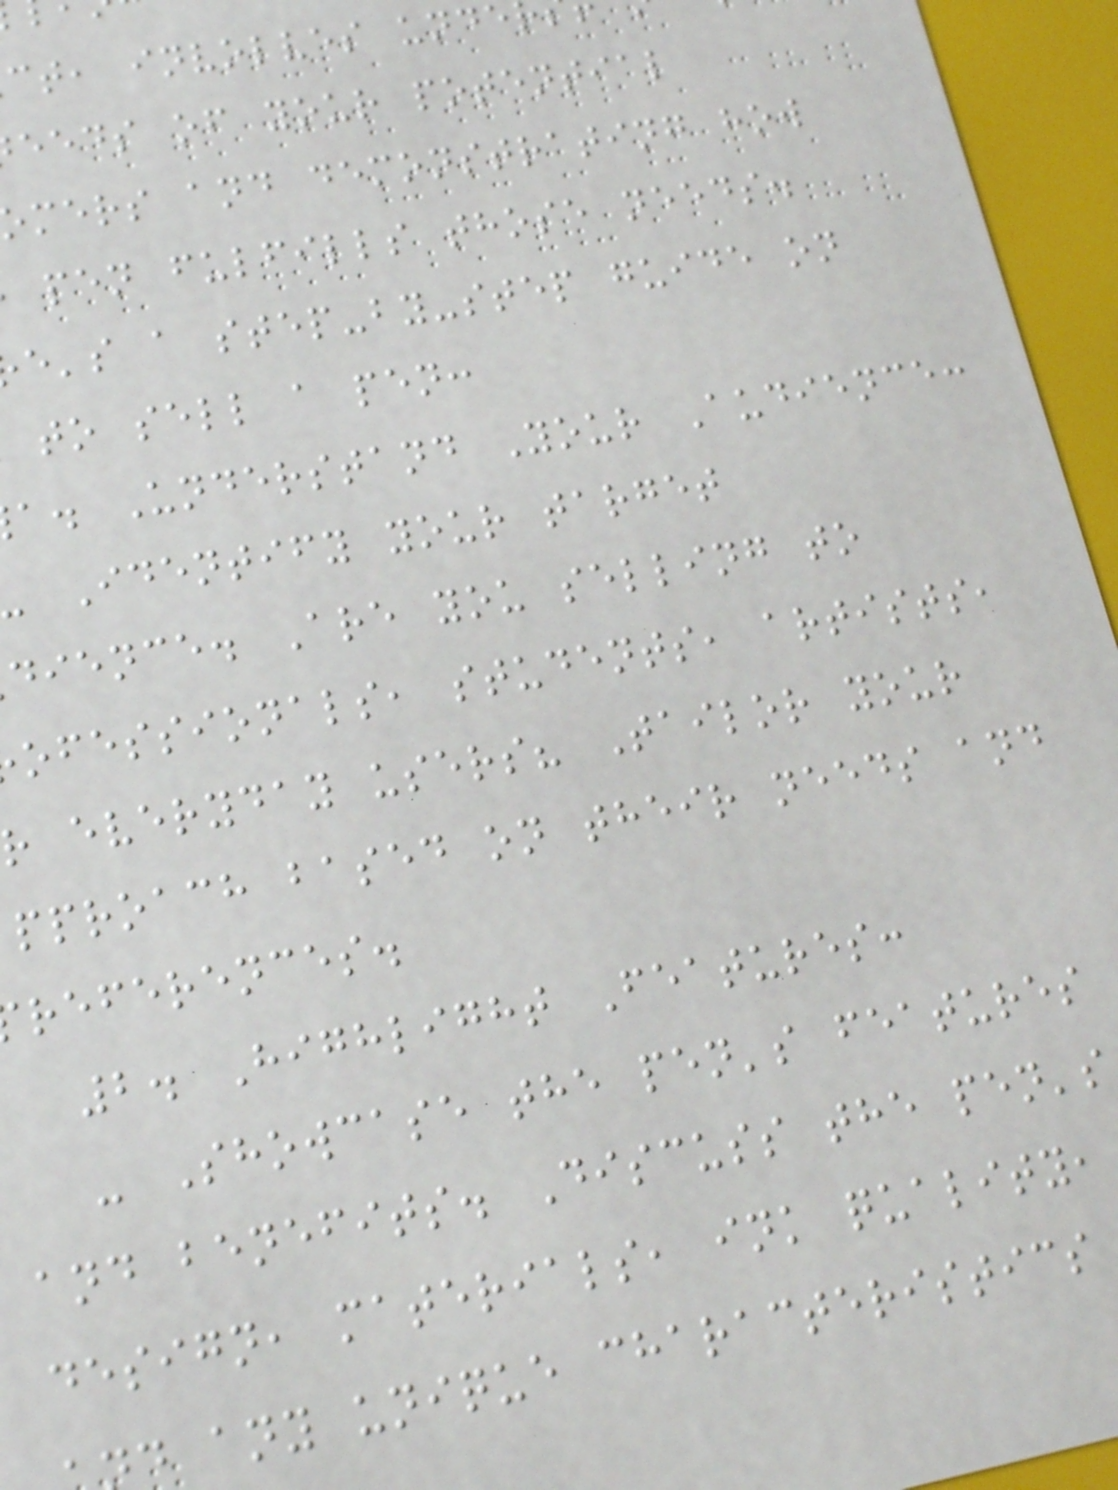ct, involves unde
eeds of your potential
mers and demonstrating how
pen fulfills those needs.
e's a step-by-step guide on
to sell a pen:
a. Understand Your Audience:
Identify your target
dience. Are you selling to
ofessionals, students, artists,
r everyday users? Tailor your
pproach based on their needs and
references.
2. Highlight Features:
- Showcase the pen's features
and benefits. Discuss the pen's
design, materials, ink quality,
d any unique characteristics
